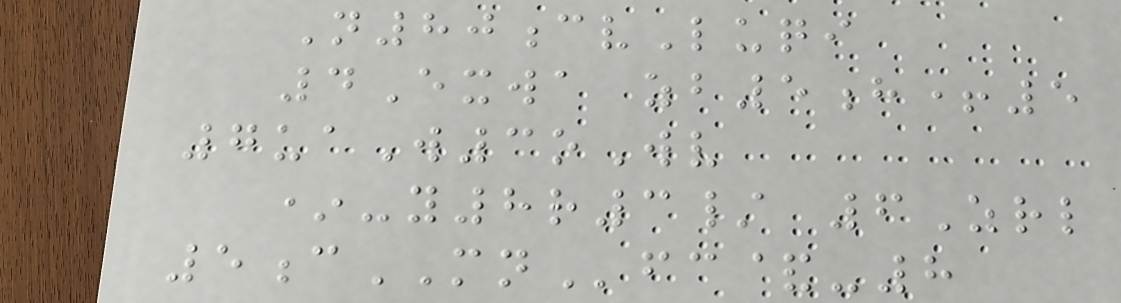N80cvLuqi
4Exwa zb5h+5
7uaW3oWv
*-y8r3/ 6Zrl
5cMNfc&-8
